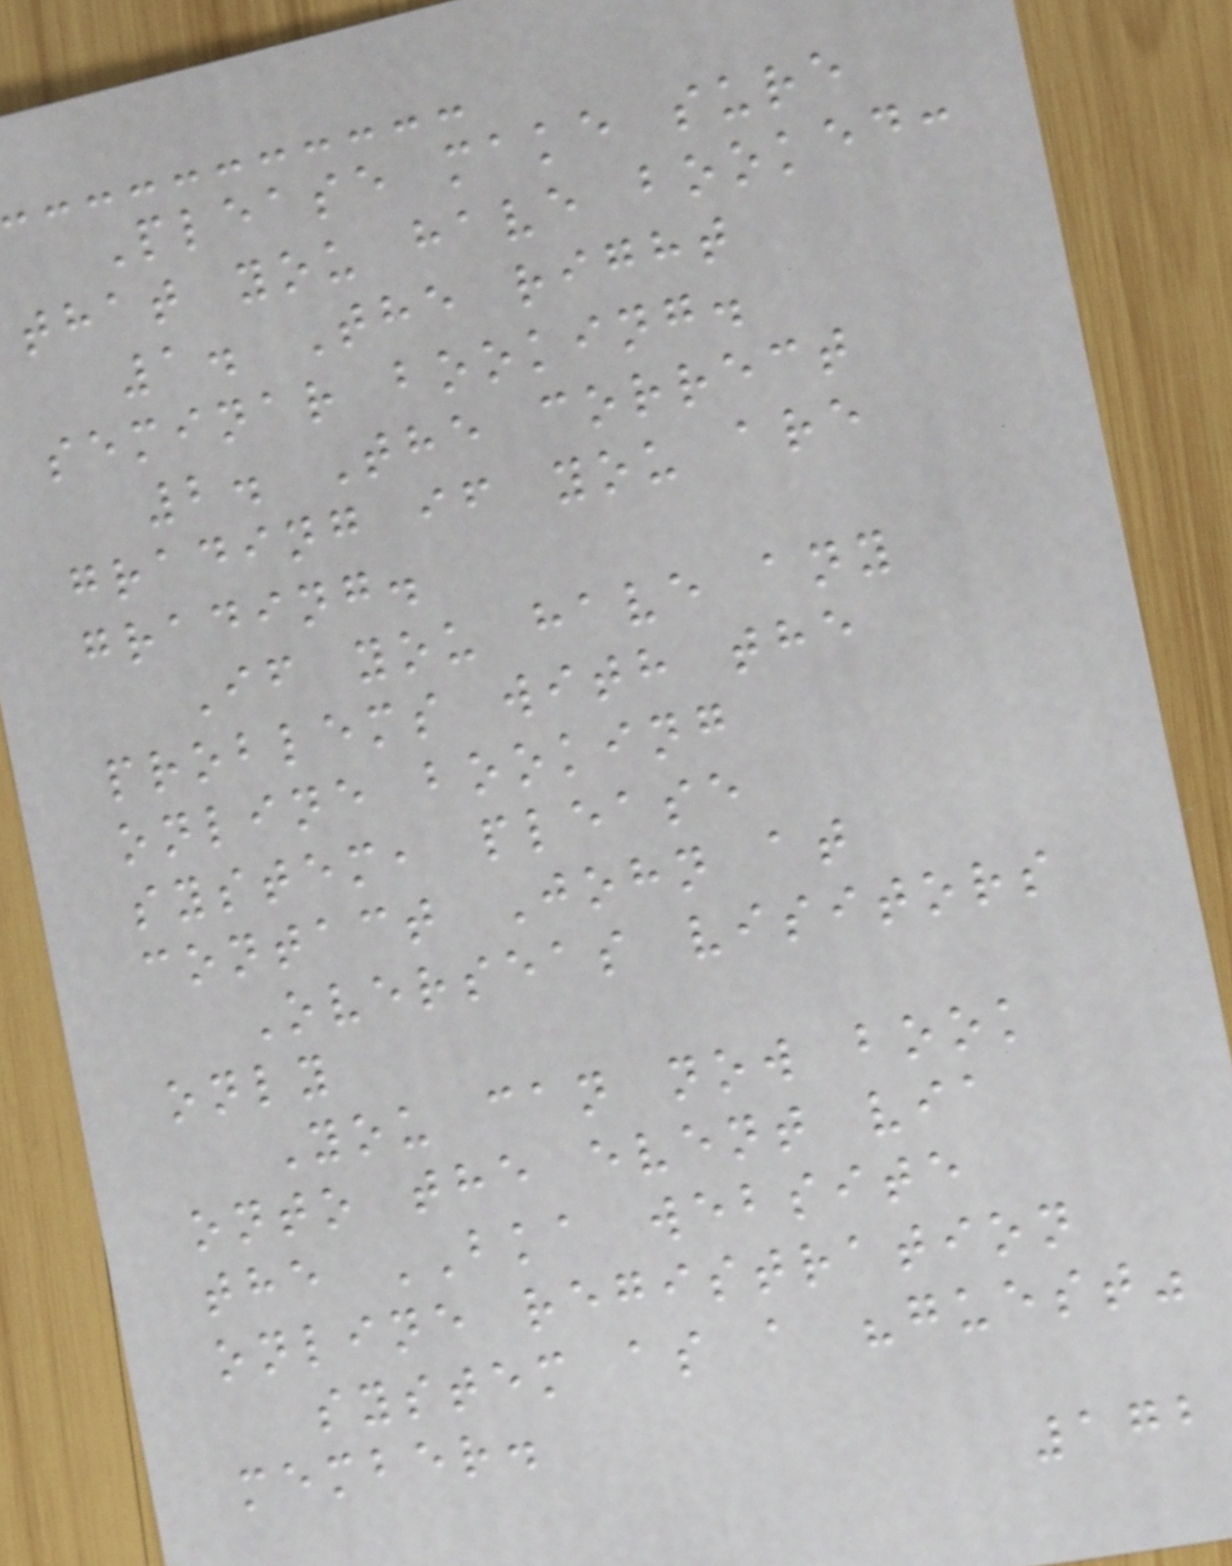Please make sure
that you have booked:
1. The right
seminar booking.
2. The correct
grading if you are
grading.
If you have any
problems with the
online booking
system, please
contact John at
Overseas visitors
only
You can now book
onto the event via
the BKA website
online registration
system as a "guest"
member.
172
